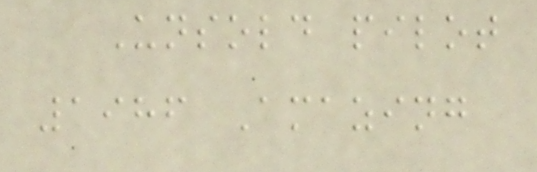Unsold pilot
1986 Amazing
